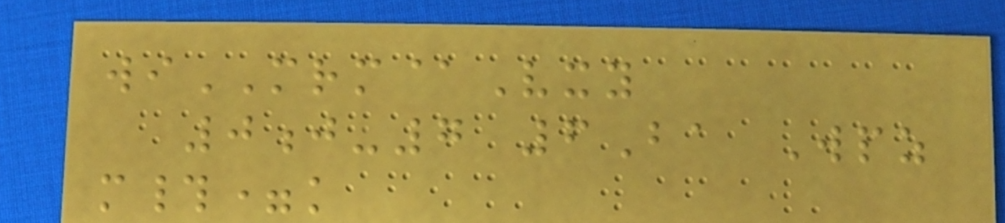wiMRM@Vxy
0j-7 6Ba Wpz
m#=k
